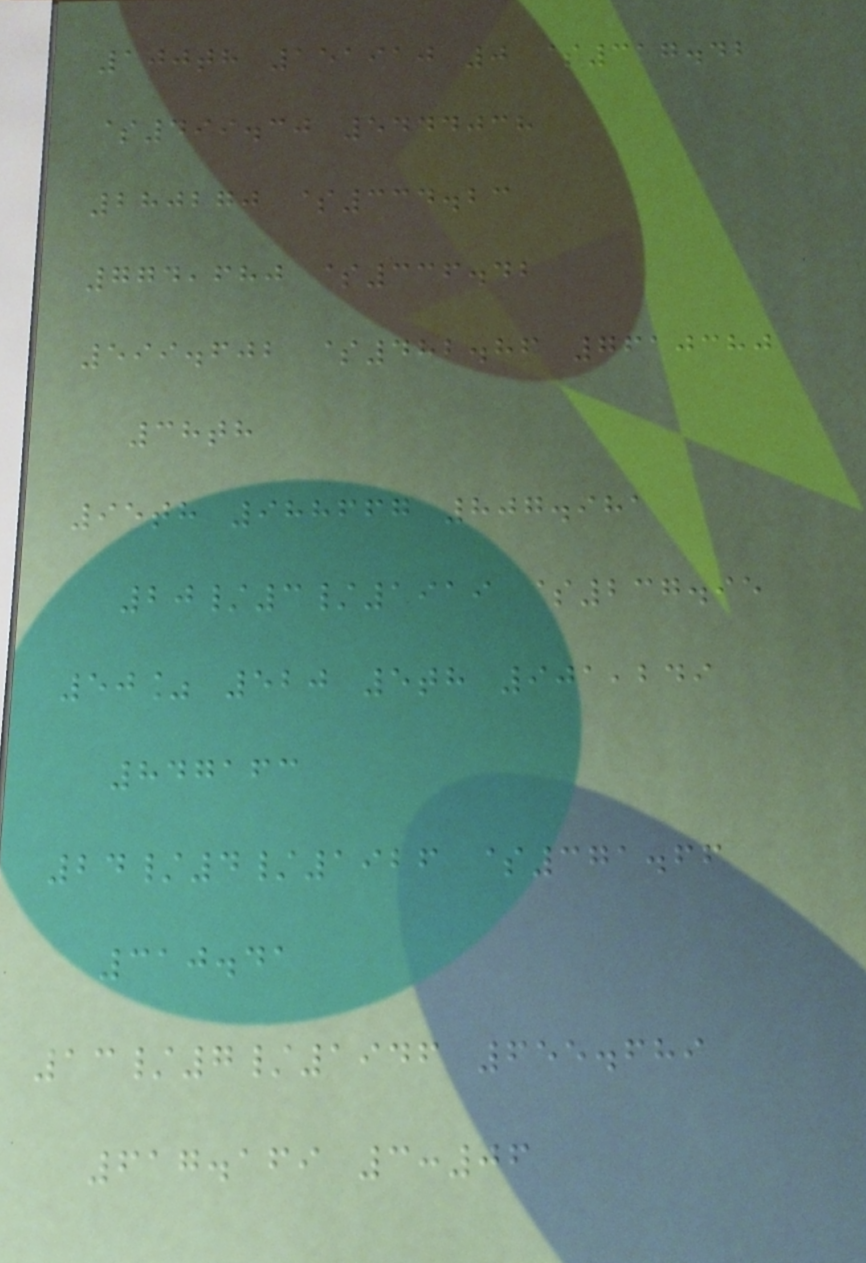100th 151910 0 $317.42
$499.30 5444038
280270 $334.23
774,680 $336.42
599.602 $482.86 7610380
38th
95th 988667 807.981
20/3/1919 $237.95
50% 520 5th 901,249
847163
24/4/1926 $371.66
310.41
13/7/1946 655.689
617.169 3:06
